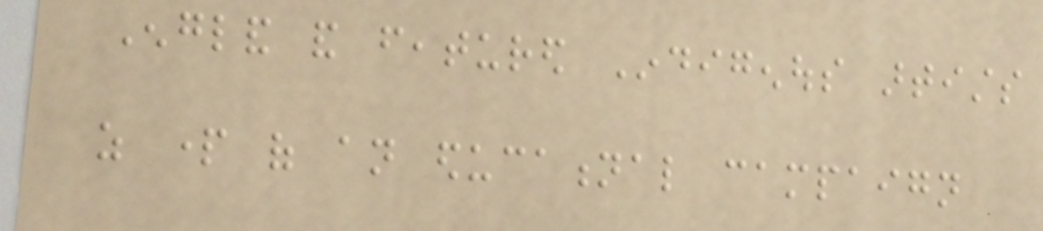England and featured Indigenous artists
as part of an educational campaign
